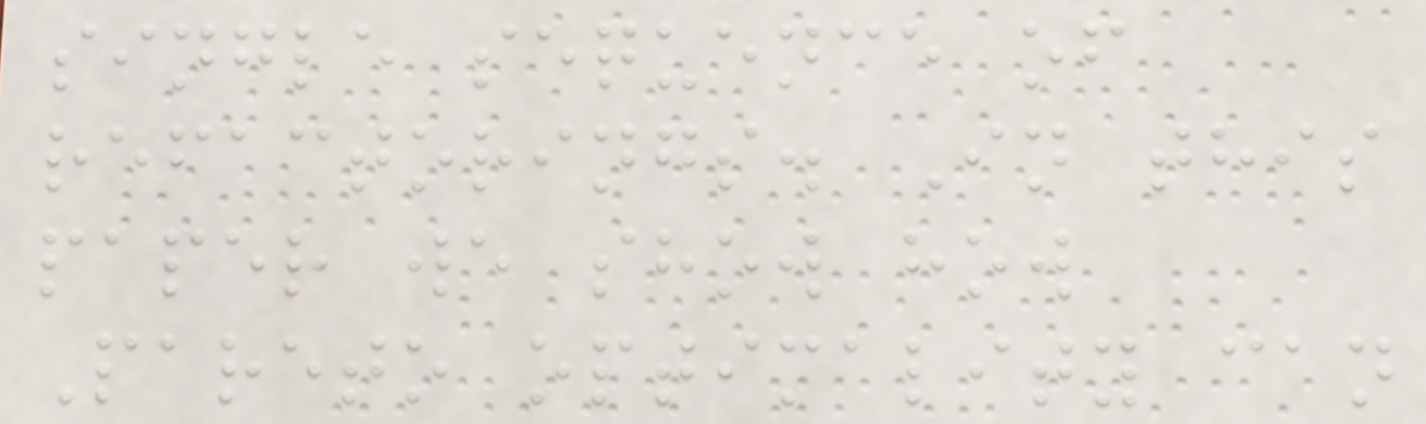single sequence of
refactorings. In this
paper we show how
Pareto optimality can
